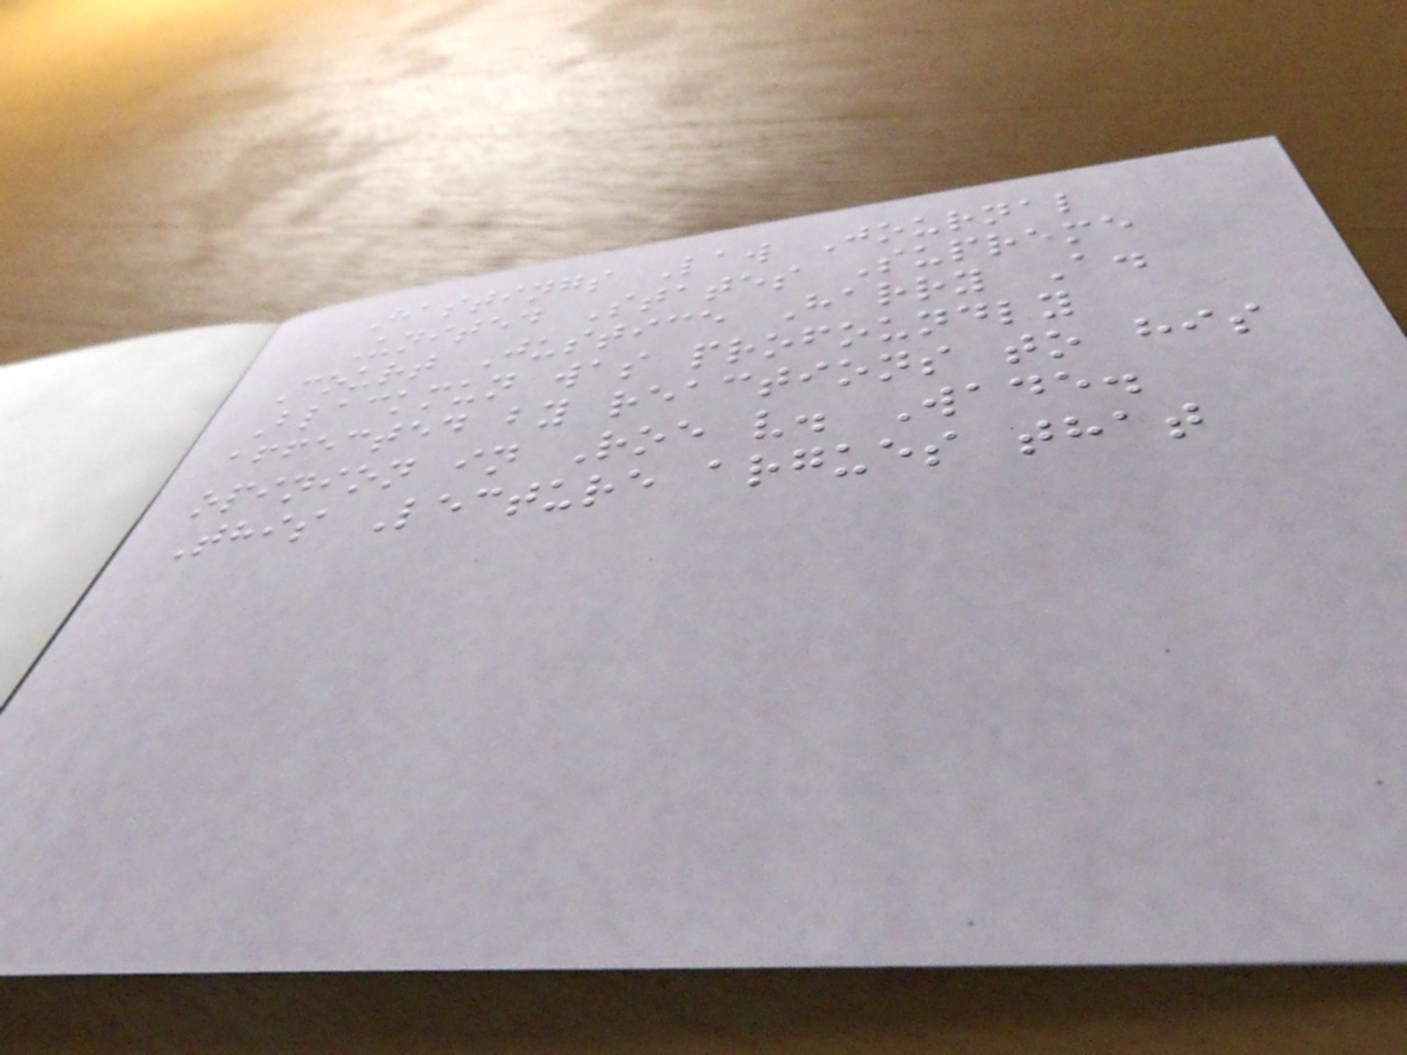Hastings Law Journal
United States Supreme
Court Justice Harry A.
Blackmun was profoundly
affected by reactions to his
opinion in Roe v. Wade.
This Lecture argues that
